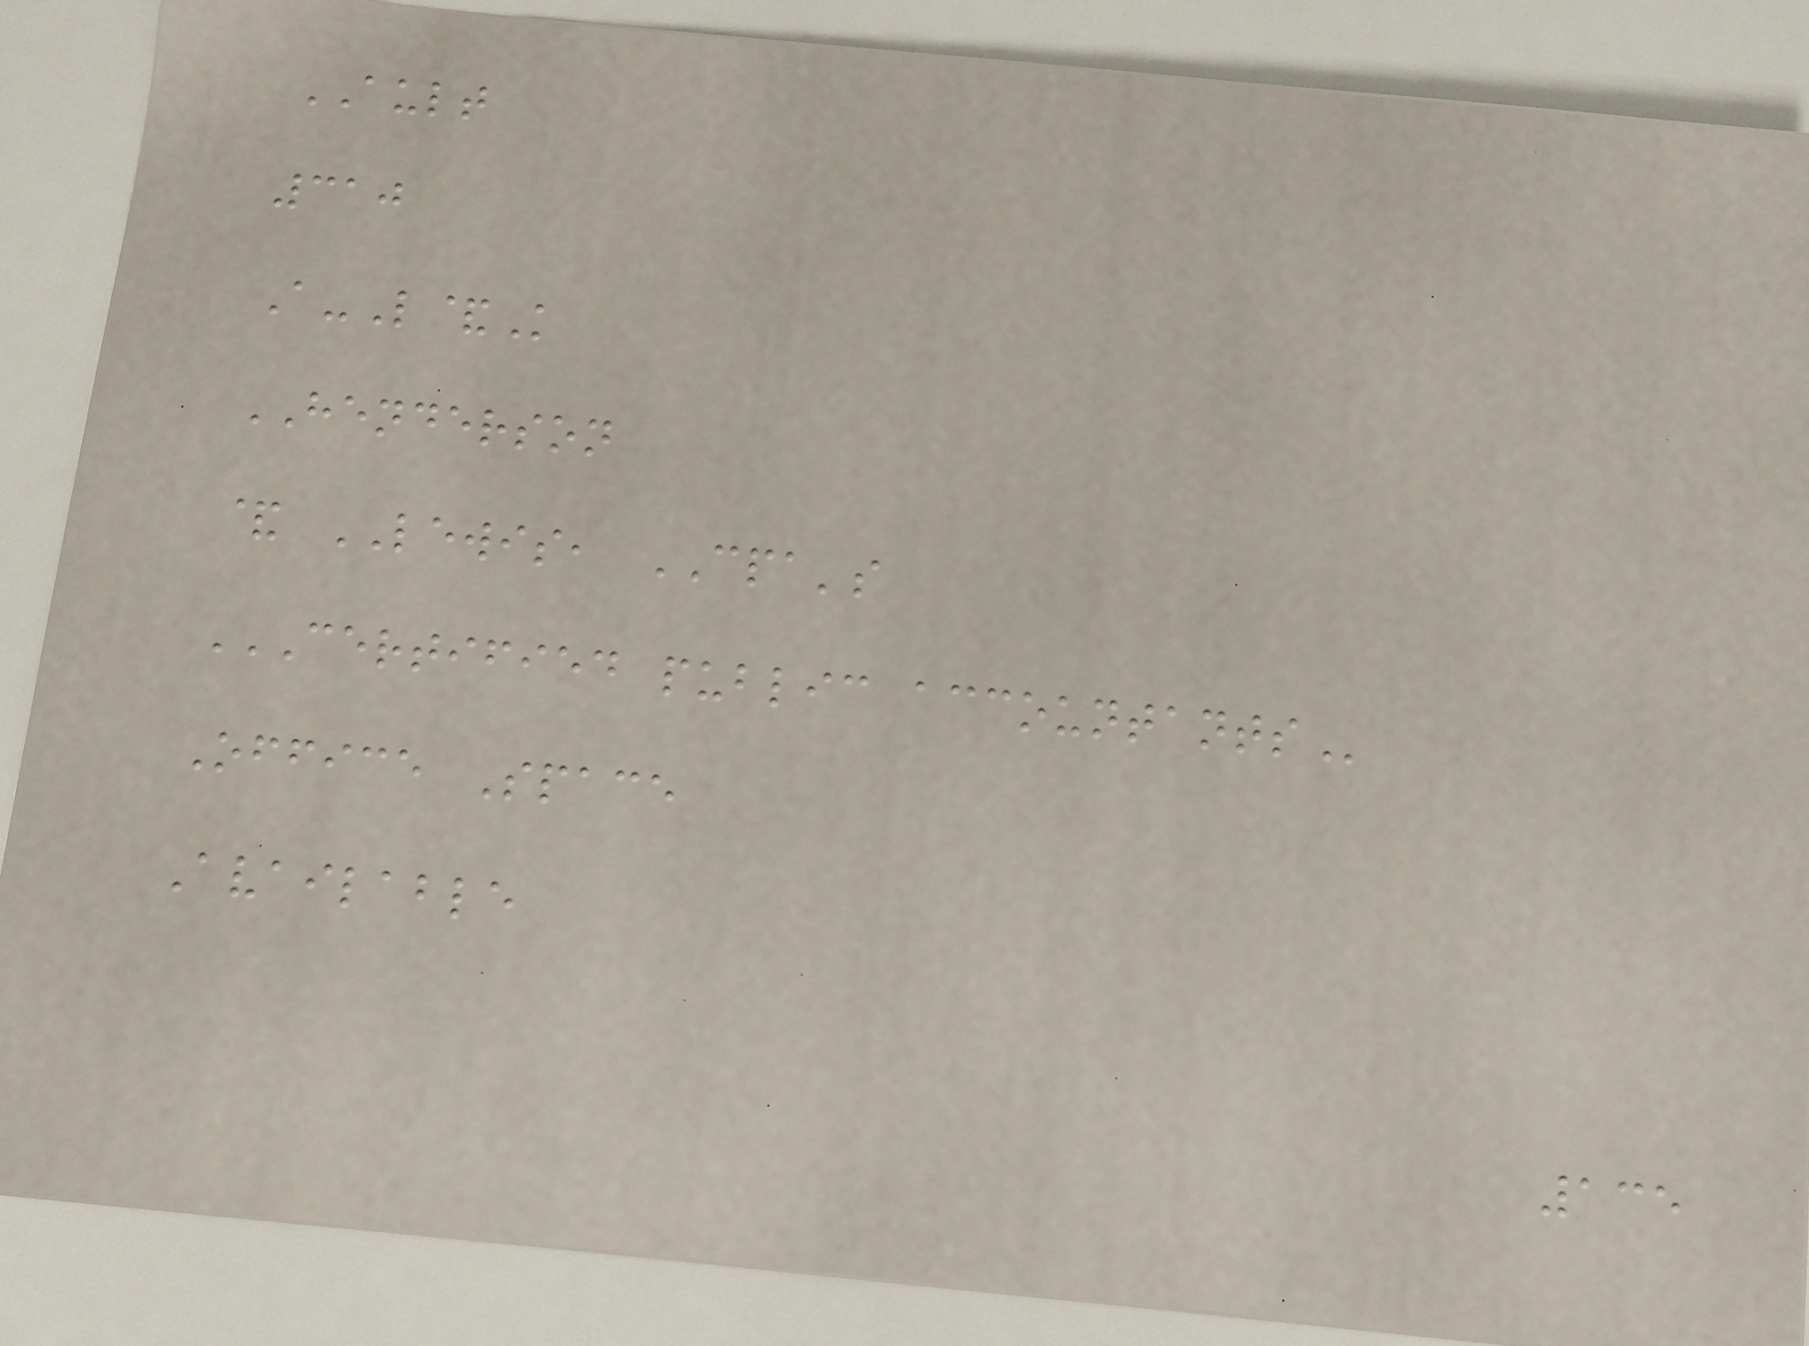AULT
310
A-L&K
HENDERSON
& LEWIS, CPA's
CERTIFIED PUBLIC ACCOUNTANTS
Office Space
Available
135
